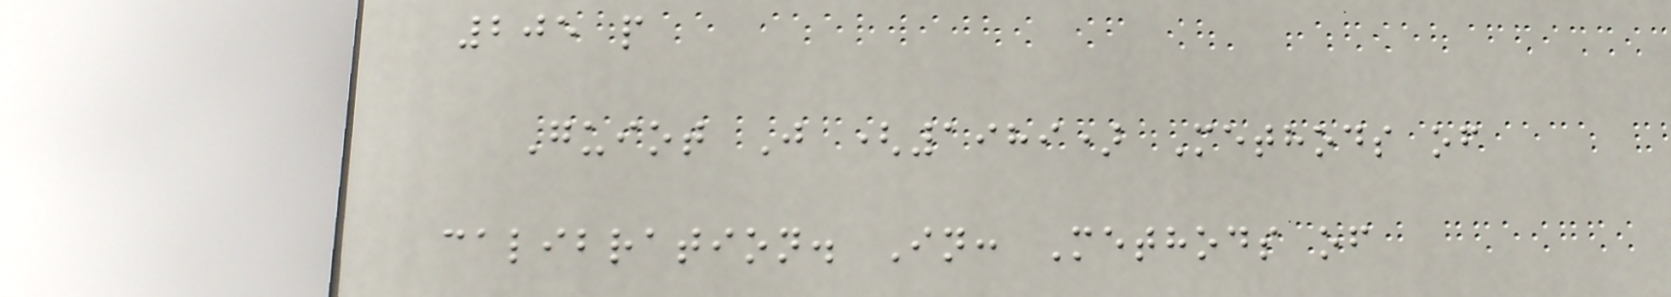205 p
Guiot J (1989) Methods of
calibration. In: Methods of
